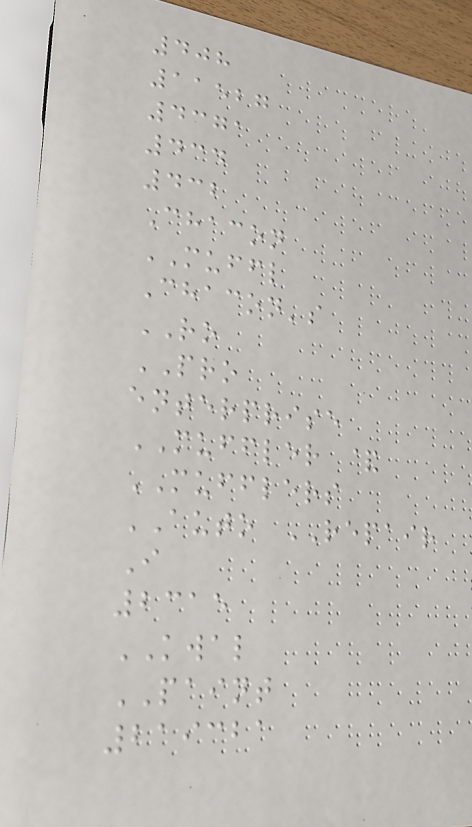408
11527
4371
434
432
Chacon
MUFFL
Chacon's
RO
PRO
enterprise
MUFFLER &
MUFFLERS
AUTO REPAIR
I
2315
KWAL
PAINT
219321
